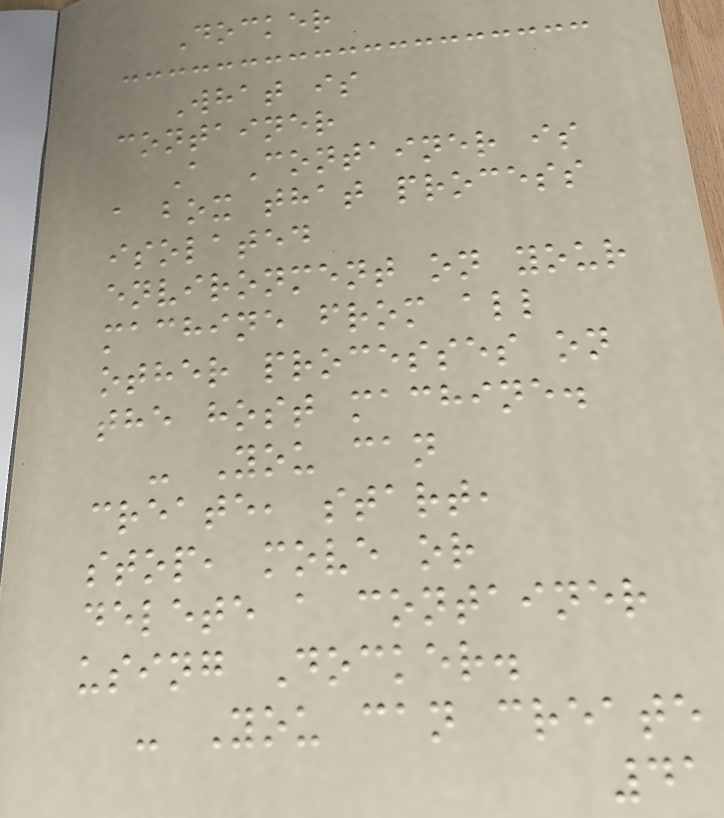Docker
What is
container
A Container is
a box that process
isolated
environment on your
machine from all
other processes on
the host machine.
- You can
create, start,
stop, move or
delete a container
using Docker.
- You can create
41
